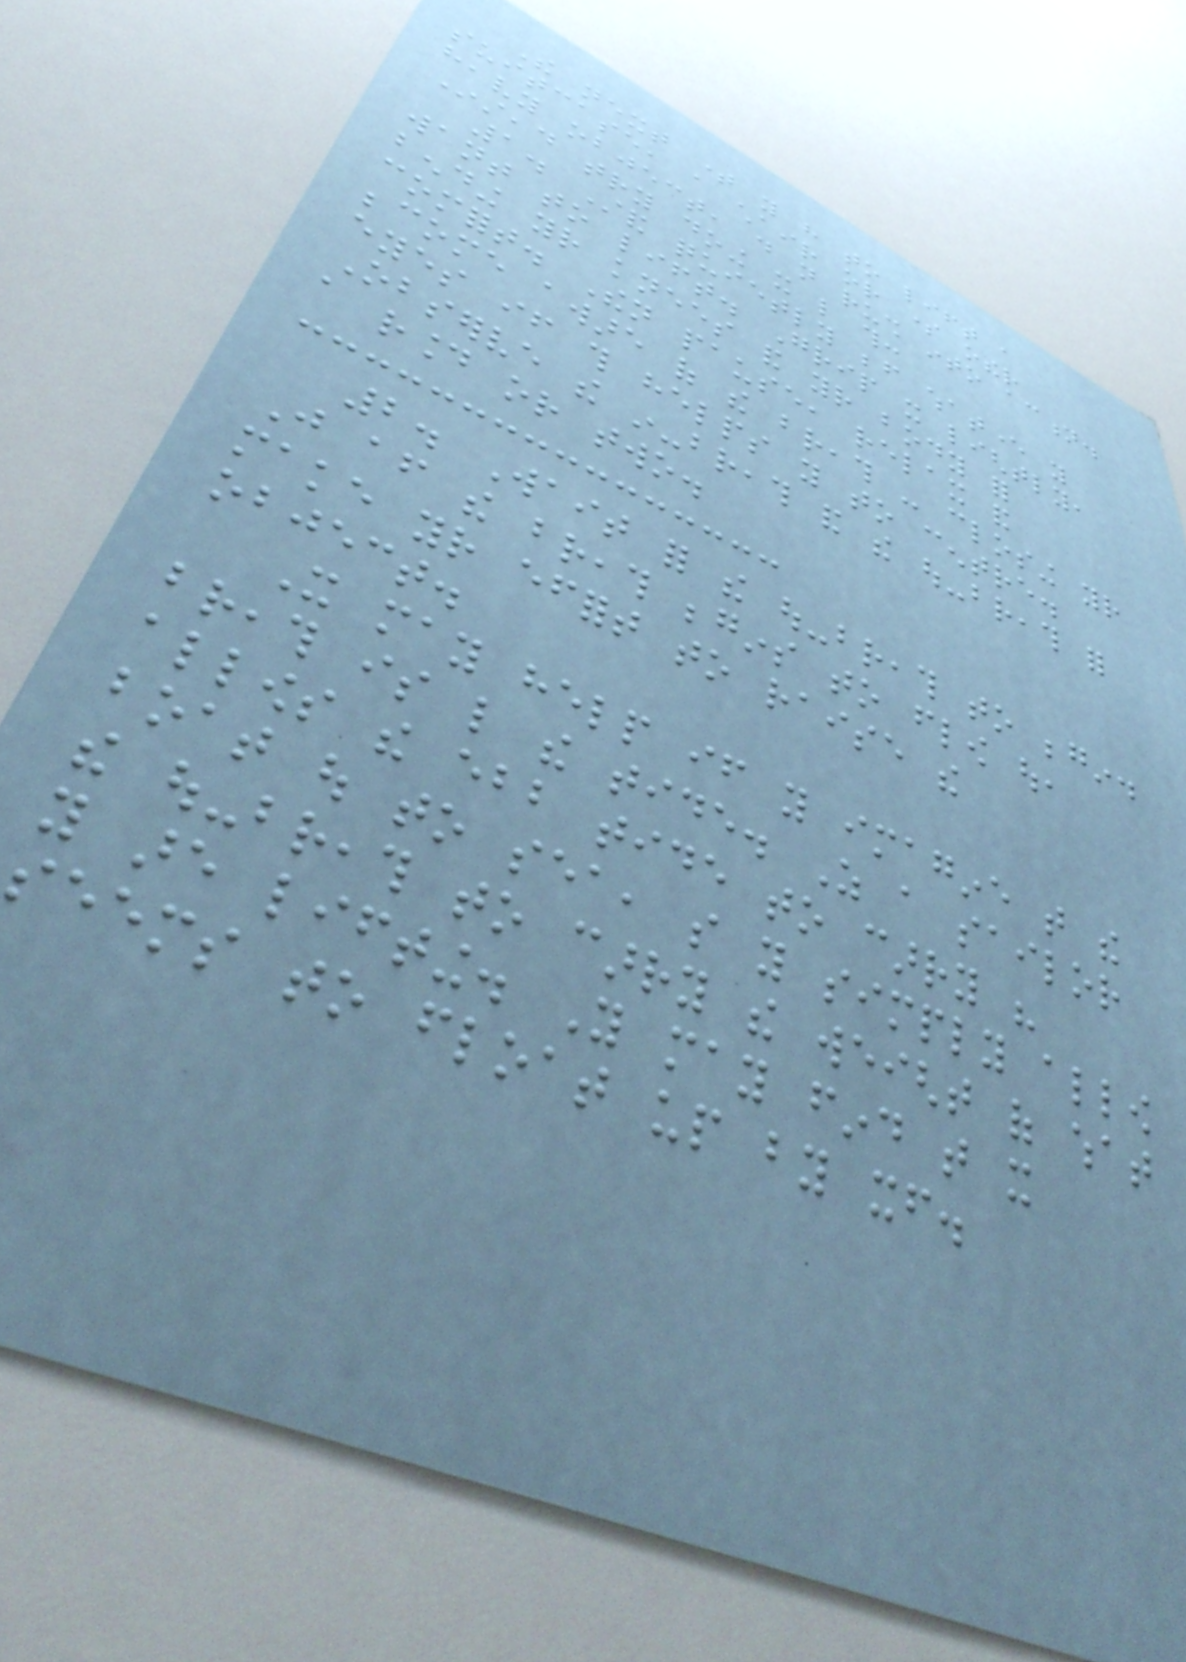The next time you have to lift a
suitcase, a chair or some other
heavy object, do not rush into action.
Instead try doing it like this:
1. Stand quietly before whatever you
want to lift. Grip it lightly,
bending your knees and your body for
comfort. Then pause, relax and
become aware of the breath - closing your
eyes if this helps you to centre.
Observe the in-breath and the out-breath for
a round or two.
2. Wait for the out-breath to begin.
Just after the breath begins to flow out,
make your effort to raise the
object.
It may help if you imagine that the
breath is like the tide. As a sailor
allows the ebb tide to carry his
boat out to sea, so you simply allow
the out-breath to carry the weight of what
you are lifting. You may find that it
seems to float up by itself.
